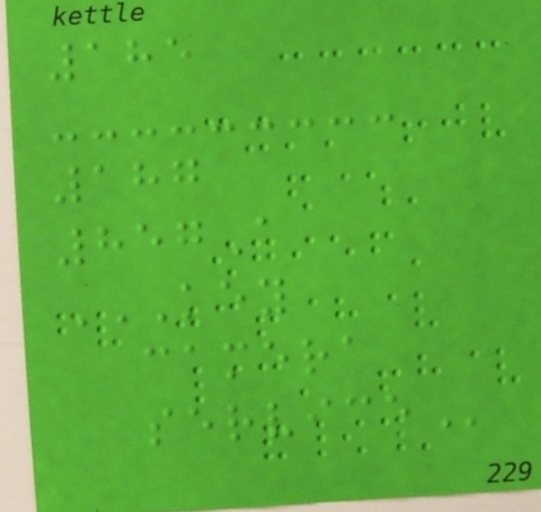185
187
857A
KEY
CAMERA
SERVICE
